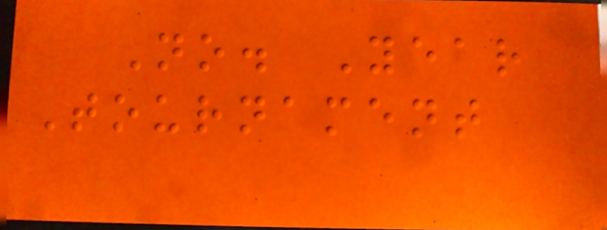No. Year
Tournament
